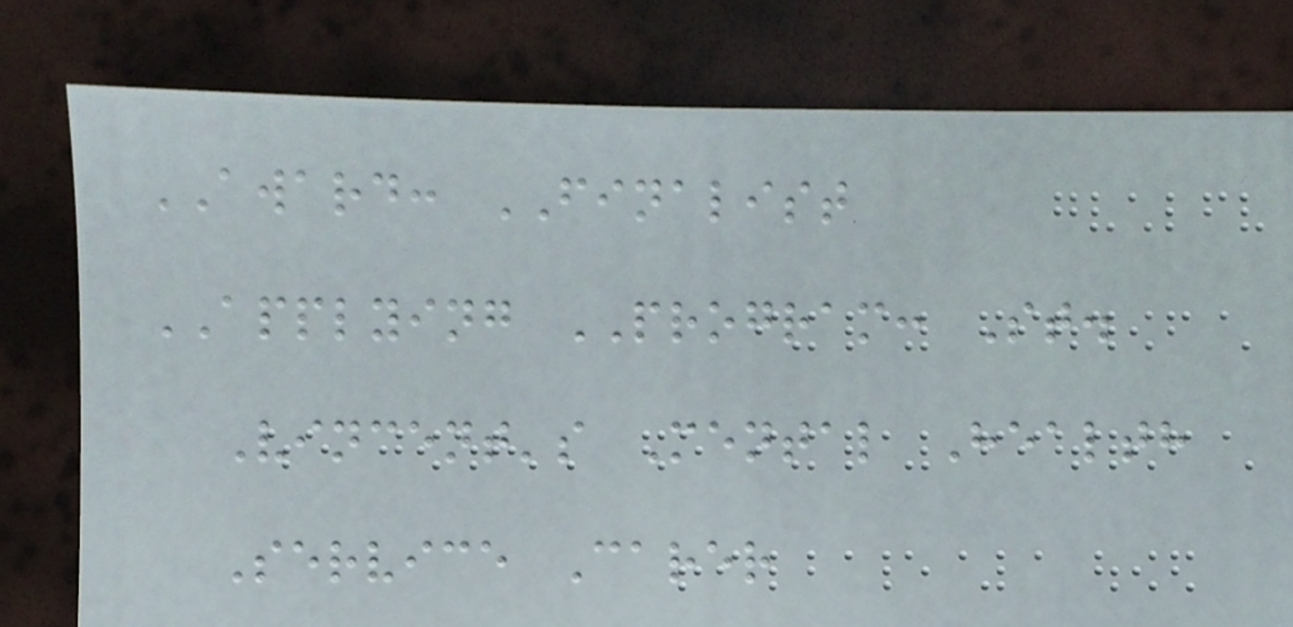AWARD: FINALIST
APPLYING PROGRAM: St.
Vincent's Mental Health
Service Carer
